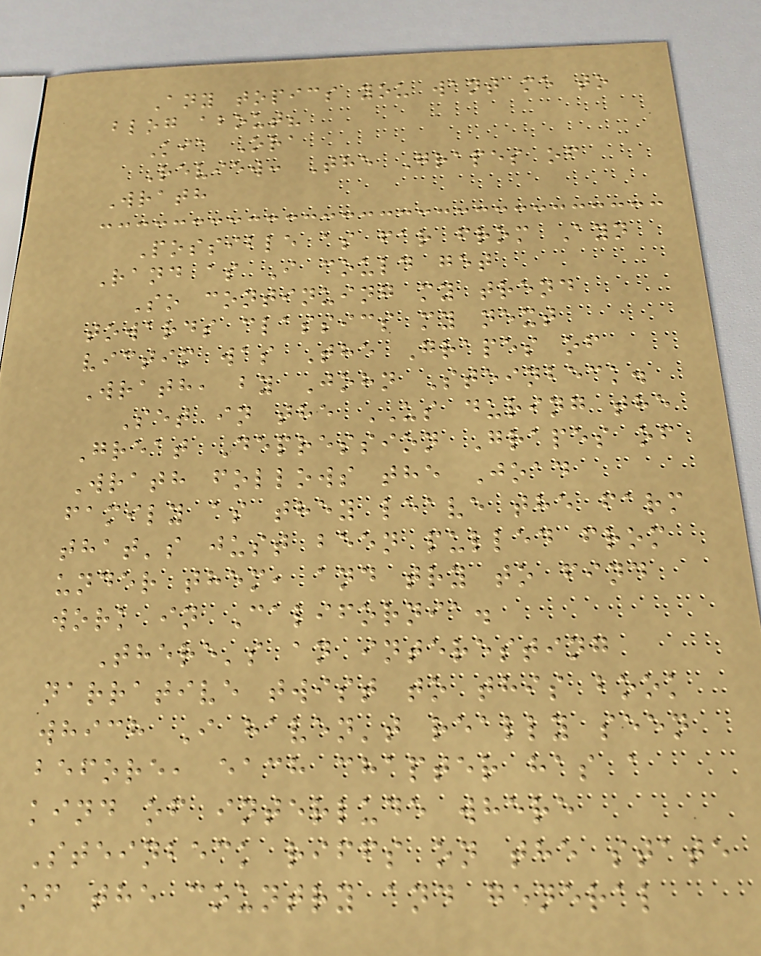Any topics you want me to
blog about?
Kia Ora
Review: The Grapes of
Wrath
Possible as far from Ayn
Rand as I could get
So continuing my trend
towards classics my next
victim was The Grapes of
Wrath, by John Steinbeck.
Set in the US during the
Great Depression Grapes of
Wrath follows the Joad
family as they leave the farm
that's just been pulled from
under them, and try to find
work in California.
There's an interesting
narrative twist to this book
which I haven't really seen
before, each chapter has a
kind of interlude where
Steinbeck riffs on the state
of the country and general
